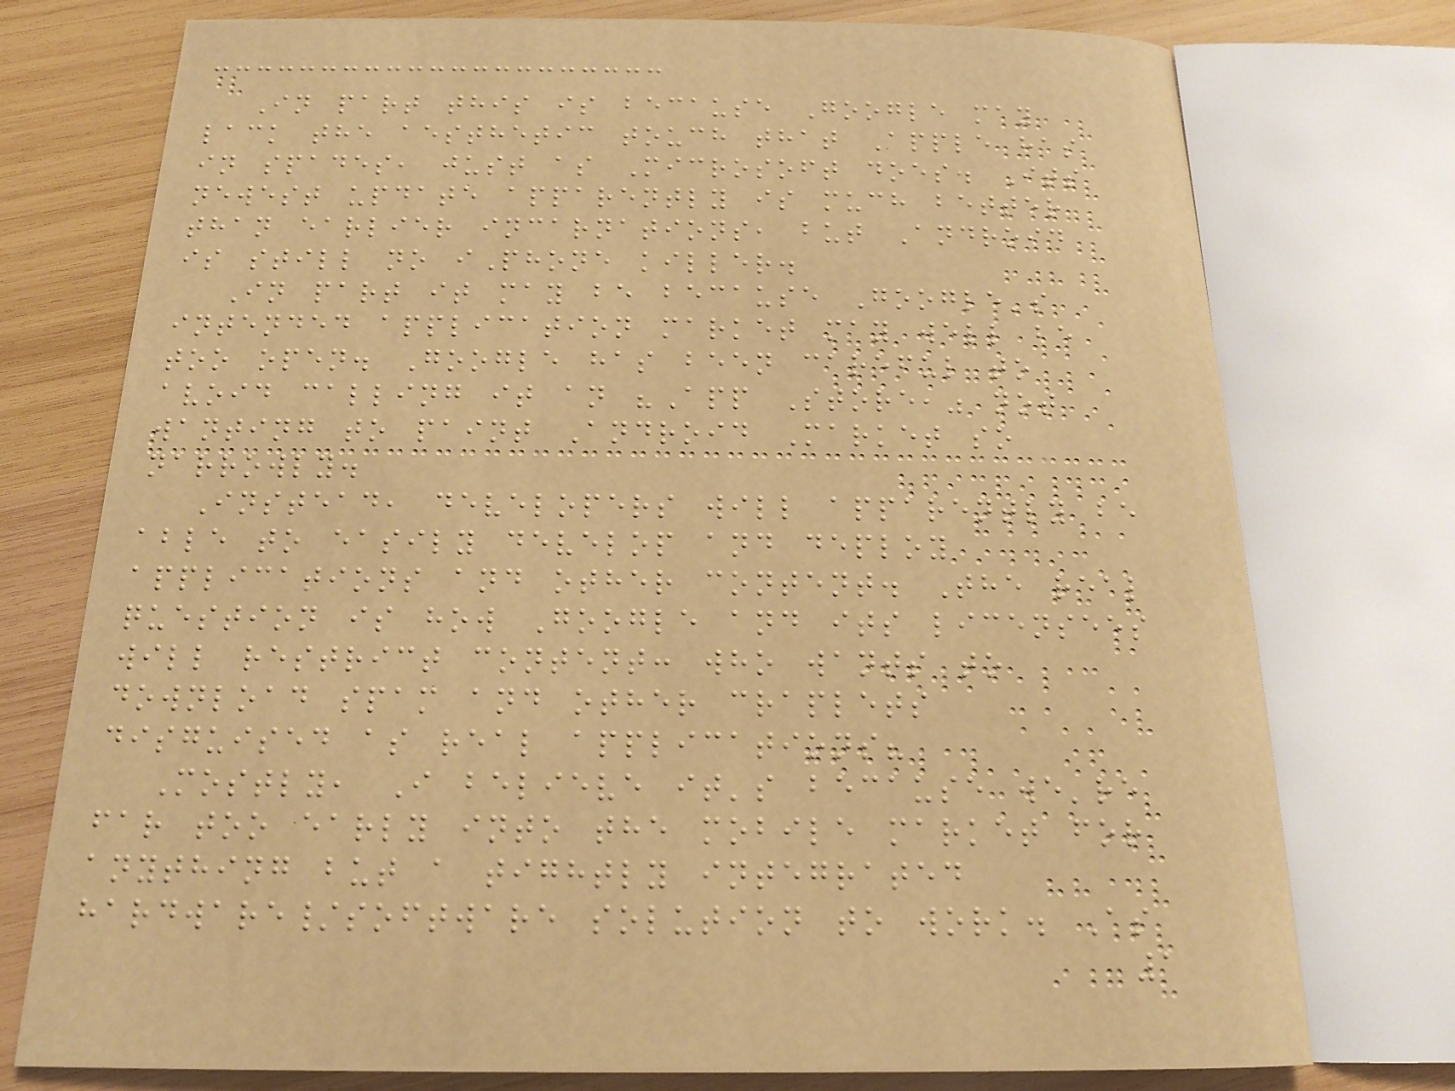In part this is because Google may
lack the aesthetic touch that Apple has
in spades, just as Microsoft does. Its
newest update apparently is much better
than earlier incarnations, but Android
is still no iPhone killer.
In part it may be because Google's
intended application market may well be
too open. Google has been careful to
avoid calling it an "App Store," not
wanting to paint Android Market so
narrowly.
Instead, developers will apparently be
able to easily develop and deploy
applications and other content. The real
question is how Google and its licensees
will restrict content: who wants to
download spam and other craplets
disguised as real applications?
Mostly, I believe it's because we're
far too early into the mobile market for
anything but a tightly integrated
hardware/software solution to work. As
1
